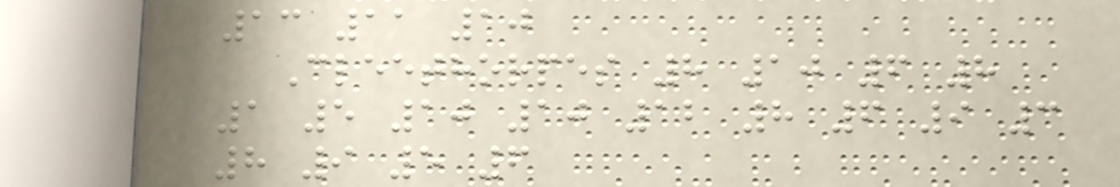13 11 10
Cleethorpes 8 10 6 8
1 5 10 10 12 8 6 9 3
8 9 5 6
